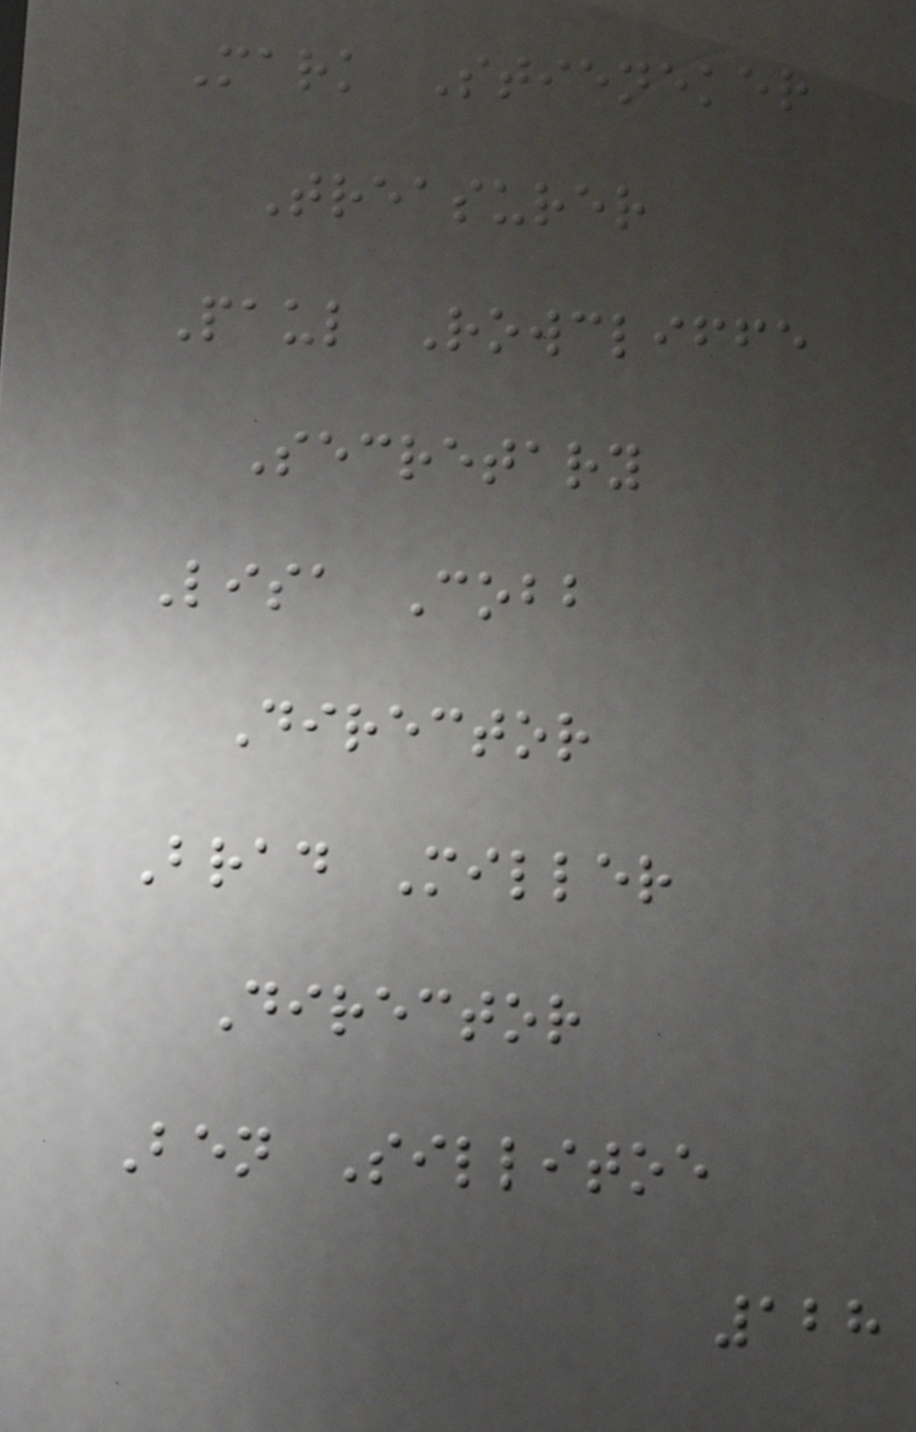Mark Stieneker
Treasurer
Paul Rowcliffe
Secretary
Lisa Cobb
Director
Brad Miller
Director
Ben Sillitoe
128
